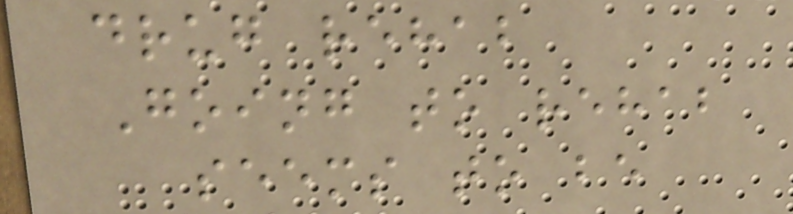drug rehab
Going to rehab
seems to be
